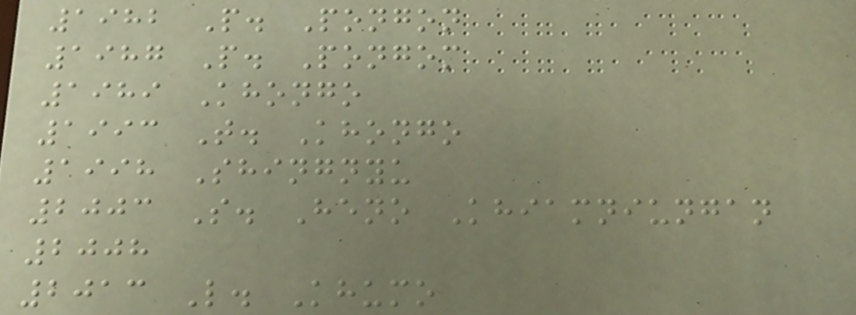1982 P. Pongon
1987 P. Pongom
1989 Khongo
1993 T. Khongo
1998 Shingnyu
2003 S. Heno Khiamniungan
2008
2013 L. Khumo
